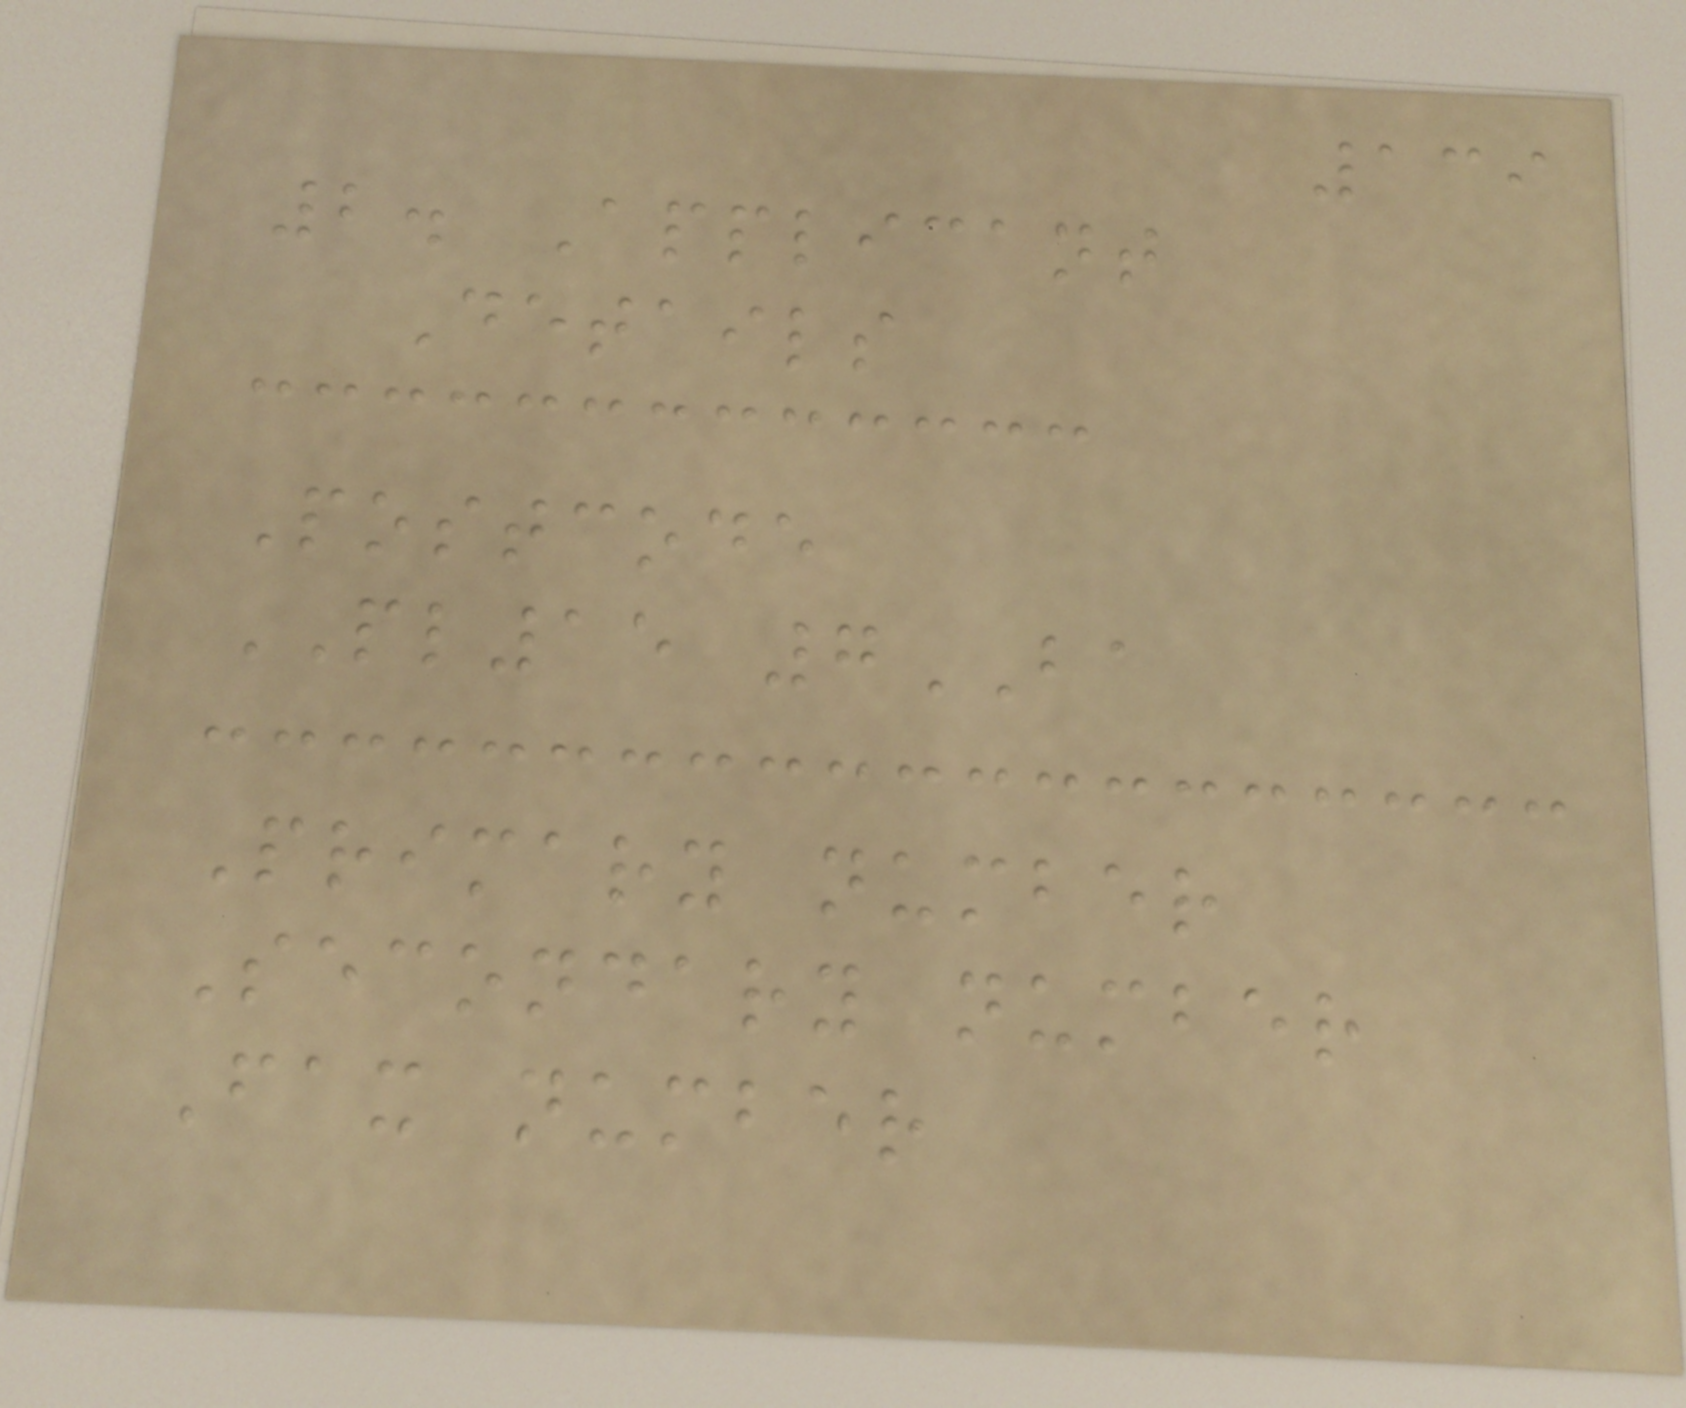139
2. Applicant
Details
Postcode
PL15 7BA
Primary number
Secondary number
Fax number
